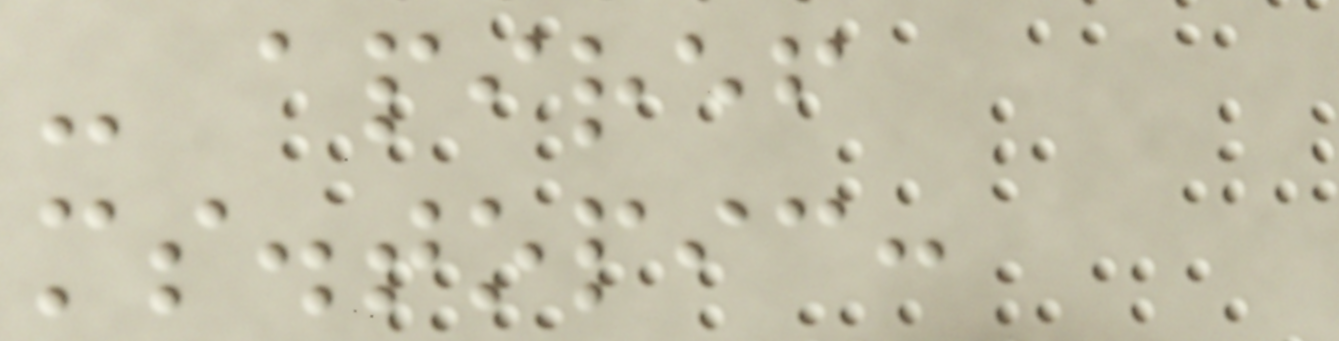- apiref
ms.topic:
